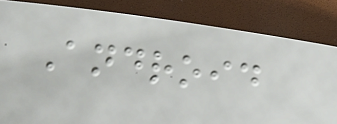Android
